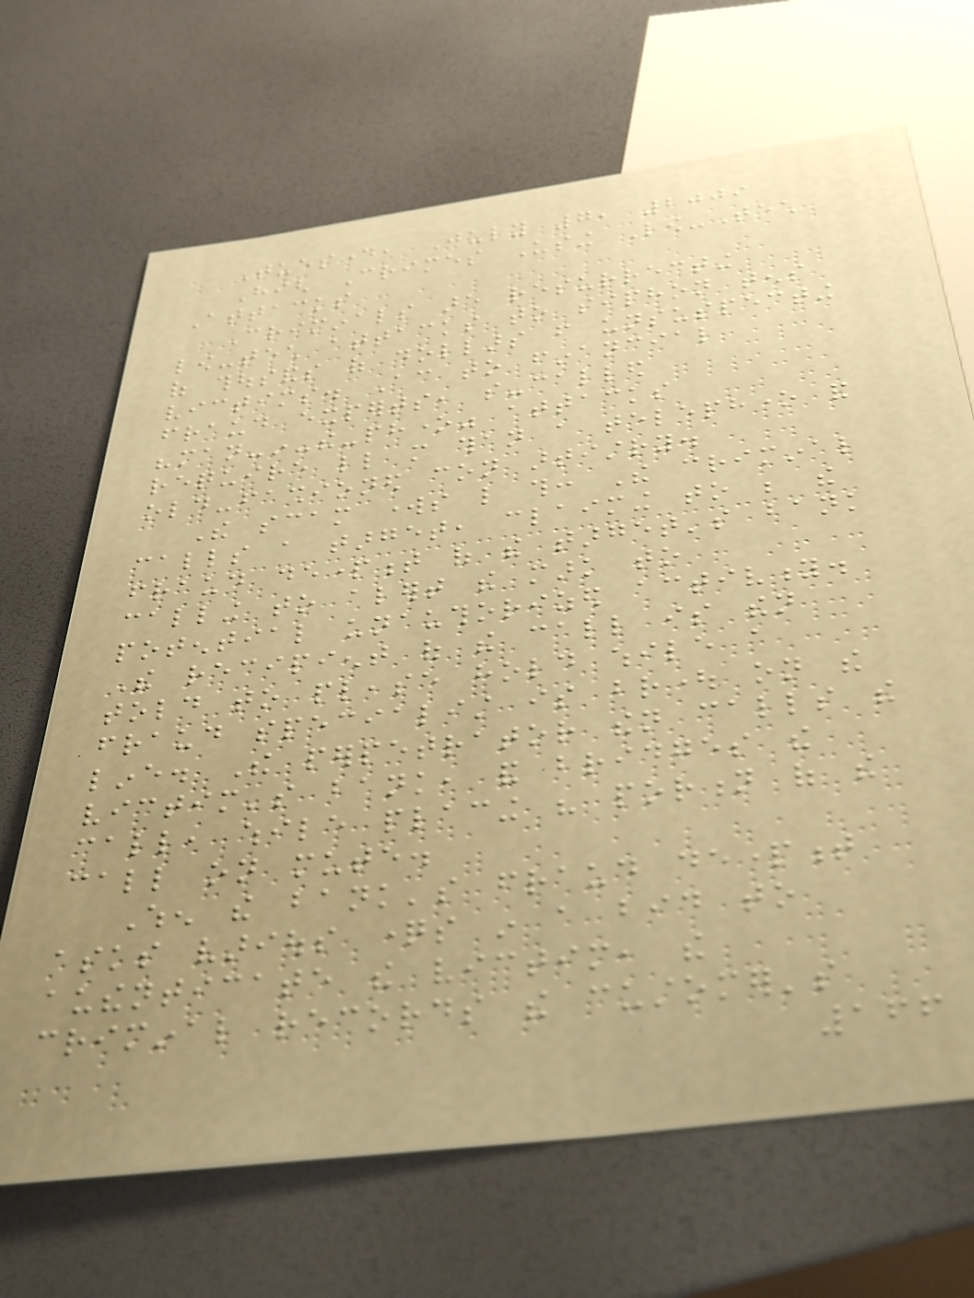Tuesday, July 7, 2009
High Crimes Using Low-Tech
Attacks
Criminals are resurrecting
low-tech attacks to siphon tens
of thousands of dollars from unsuspecting
victims. According to financial
fraud experts, so-called
"man-in-the-phone" attacks
require little more than a telephone and
old-fashioned con artistry.
The scam works like this: The criminal
calls a target, claiming to be the
fraud department of the target's bank
calling to alert the mark to
potential unauthorized activity.
The recipient of the call is then
told to please hold while a
fraud specialist is brought on the
line. The perpetrator then calls the
victim's bank, and bridges the
call, while placing his portion of the
call on mute.
When the bank's fraud department
asks various questions in a bid to
authenticate the victim, the
criminal records the customer's
166
